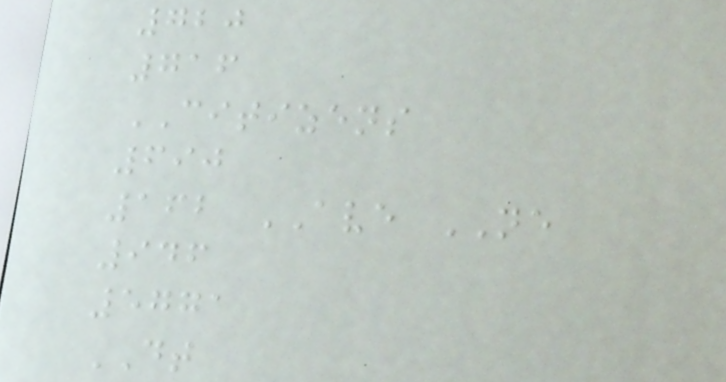720
716
CITIZENS
690
162 AVE NE
946
5771
DT
